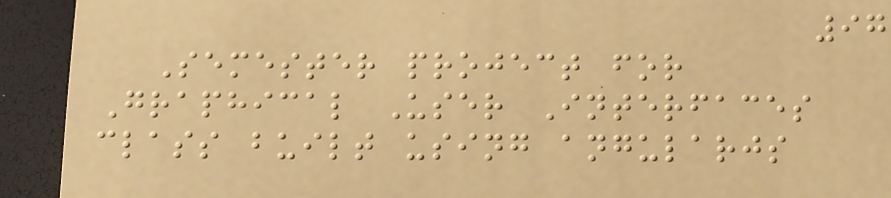97
Semester project for
Graphical User Interfaces
class built using angularjs
